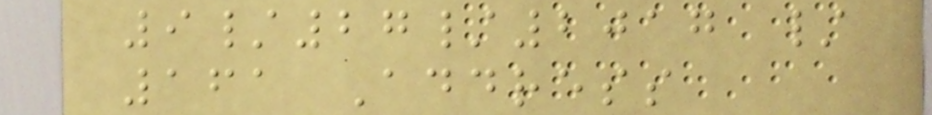9/27/2017 /
161 Address
